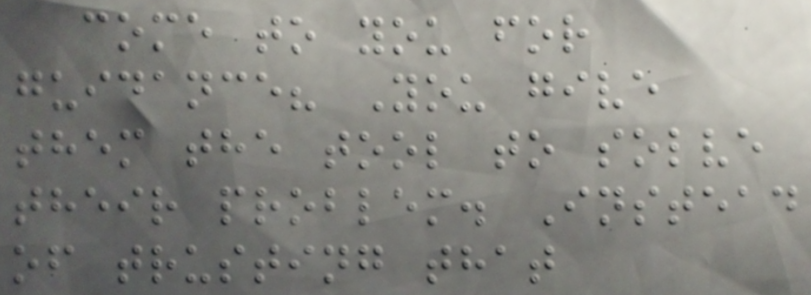come to you for
guidance? You give
them the tool to solve
their problem. Instead
of trusting that
